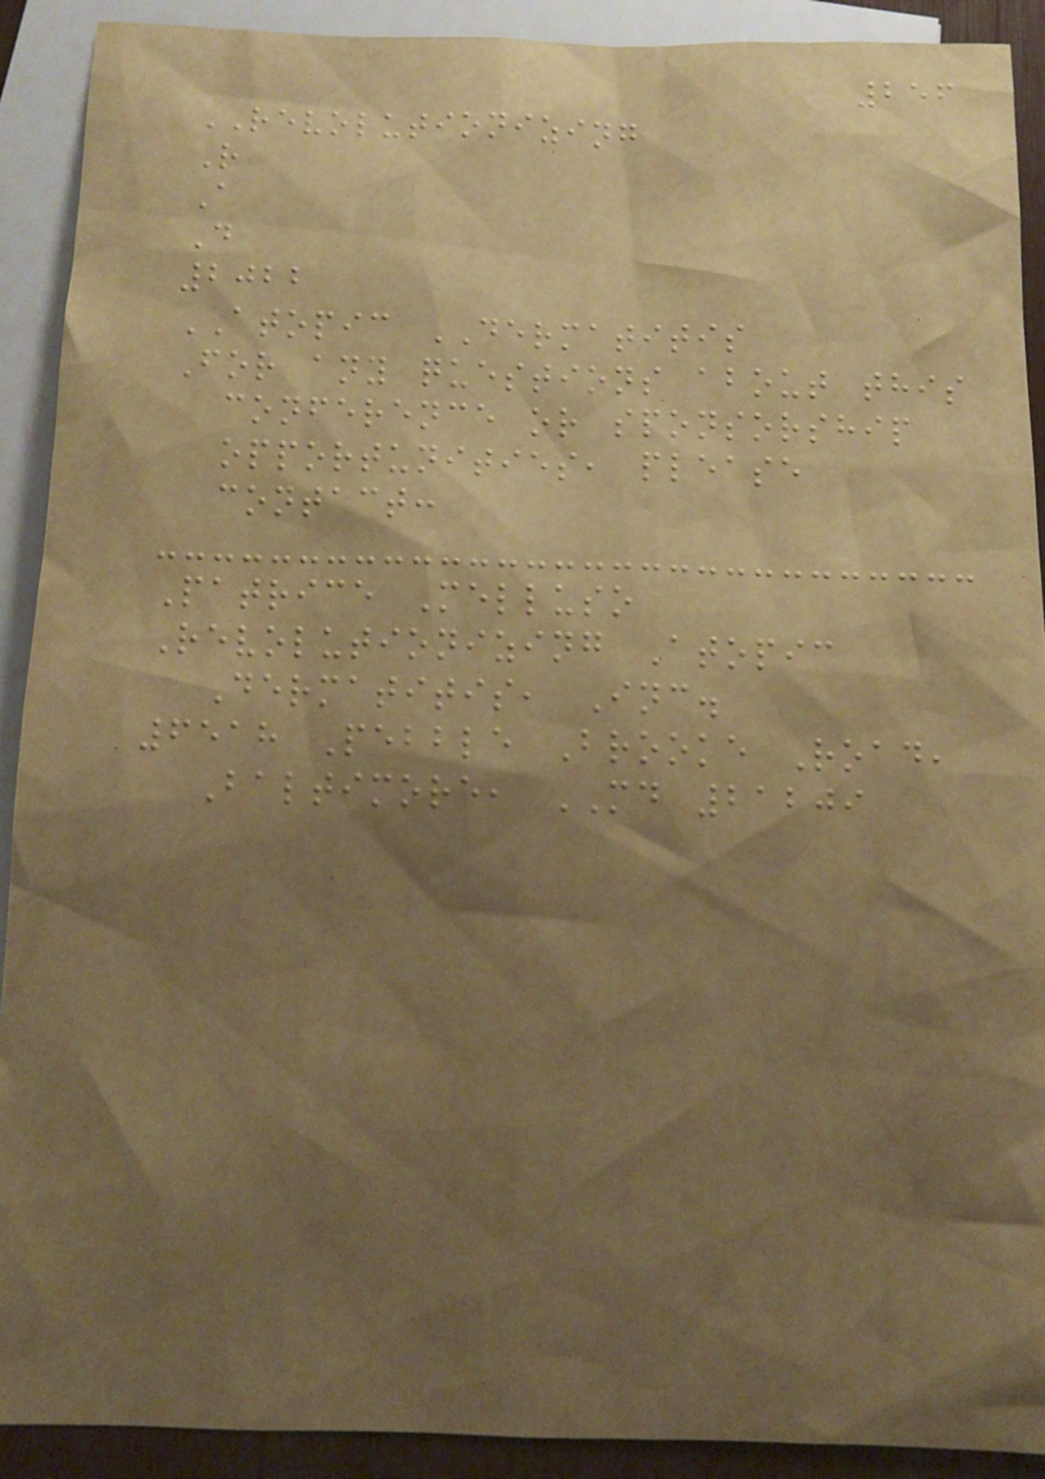256
REVOLUTIONIZING
R
A
D
2022
ATOPIC DERMATITIS
For any questions about this
conference or sponsorship
opportunities, please
contact:
Patrice Melluso
Revolutionizing Atopic
Dermatitis, Inc.
6518 Pebble Brooke Road,
Baltimore, MD 21209
